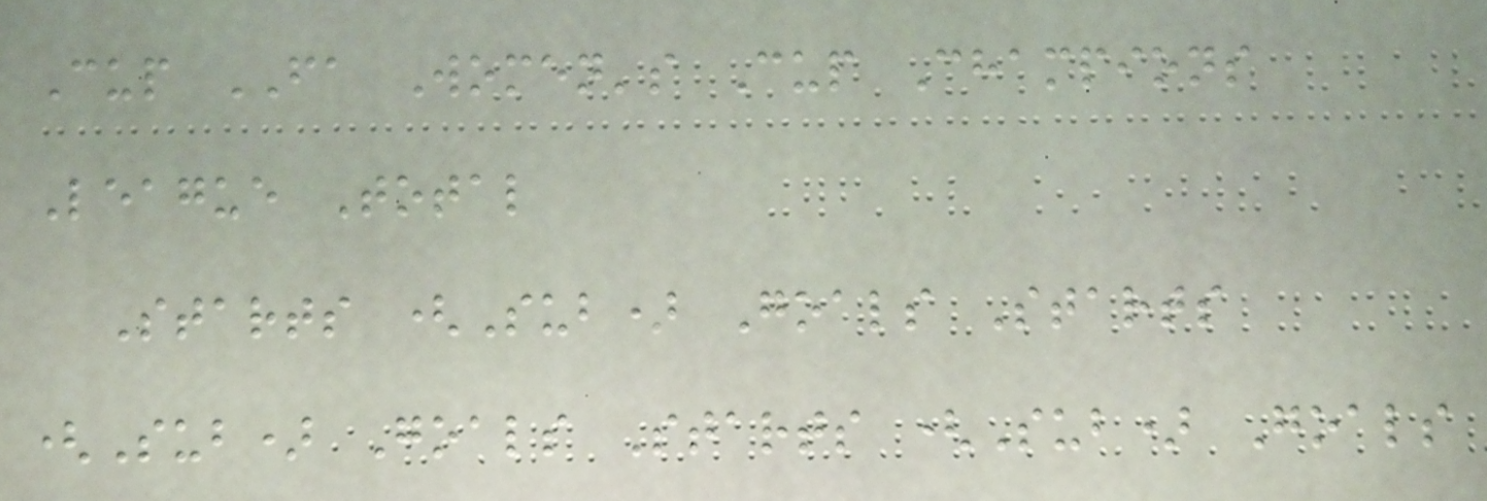Cup FA Women's Cup Champions
League Total
Starts (Sub) Goals Starts
(Sub) Goals Starts (Sub) Goals
